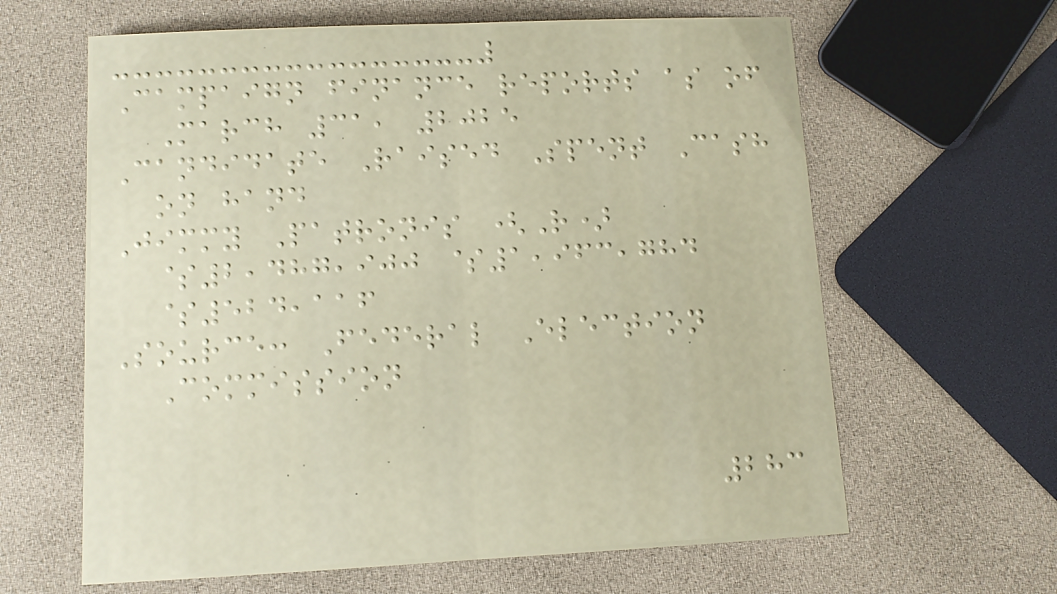Campaign finance reports as of
March 31, 2025
Candidate Raised Spent Cash
on hand
Jimmy Patronis (R)
$2,487,900 $1,963,784
$524,116
Source: Federal Election
Commission
283
